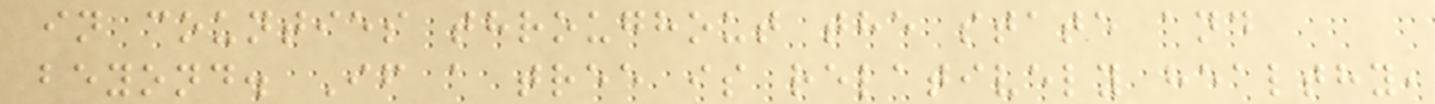in counties throughout the state and
beyond. If a tree is relatively healthy,
